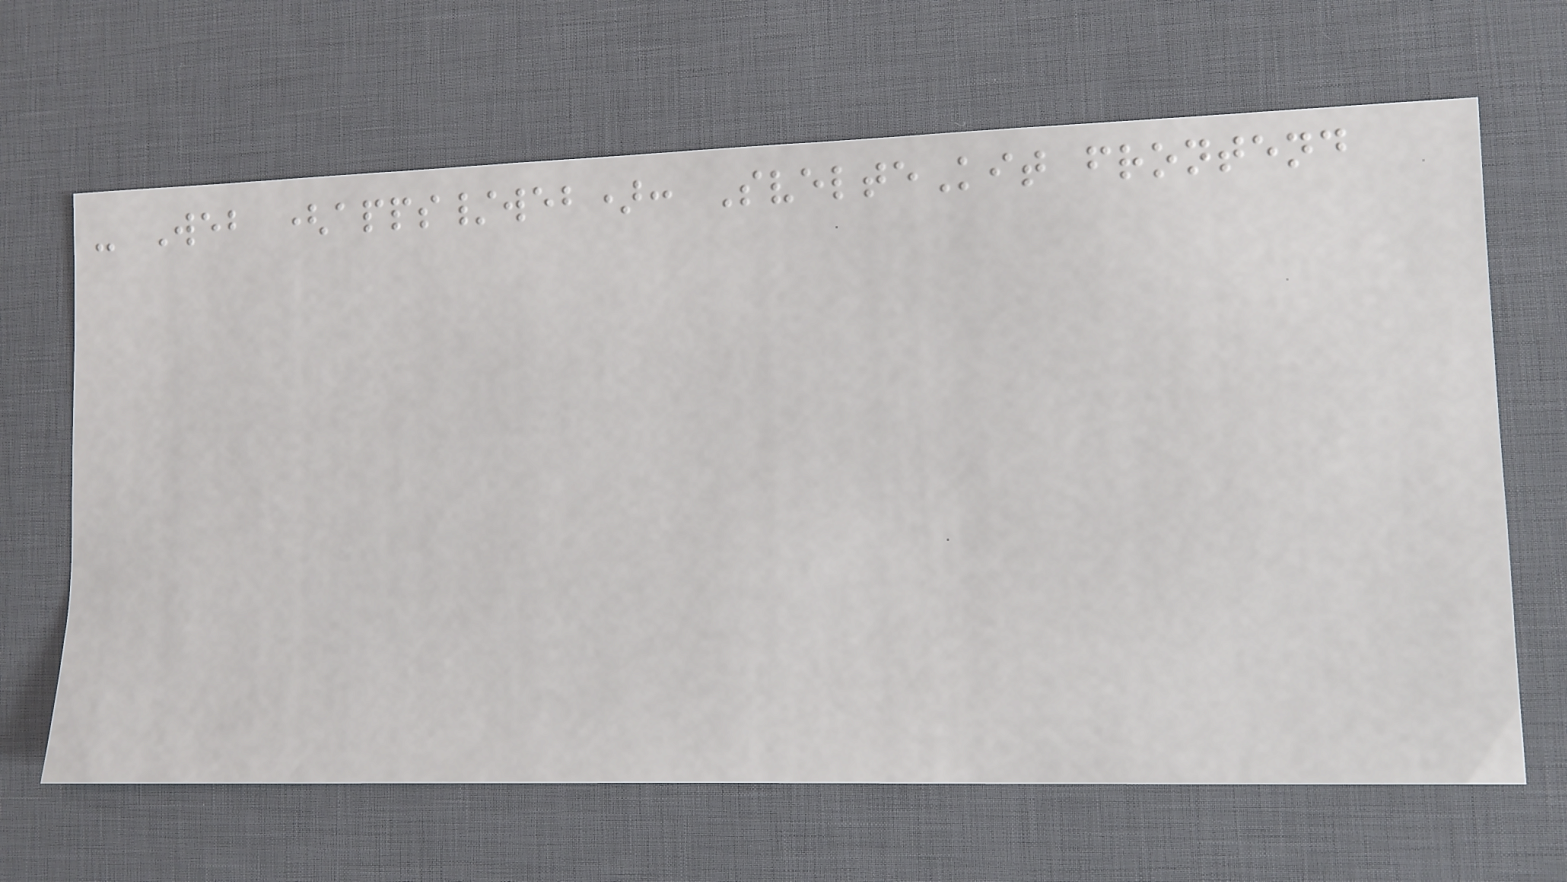- Web (apps/web): SvelteKit frontend
